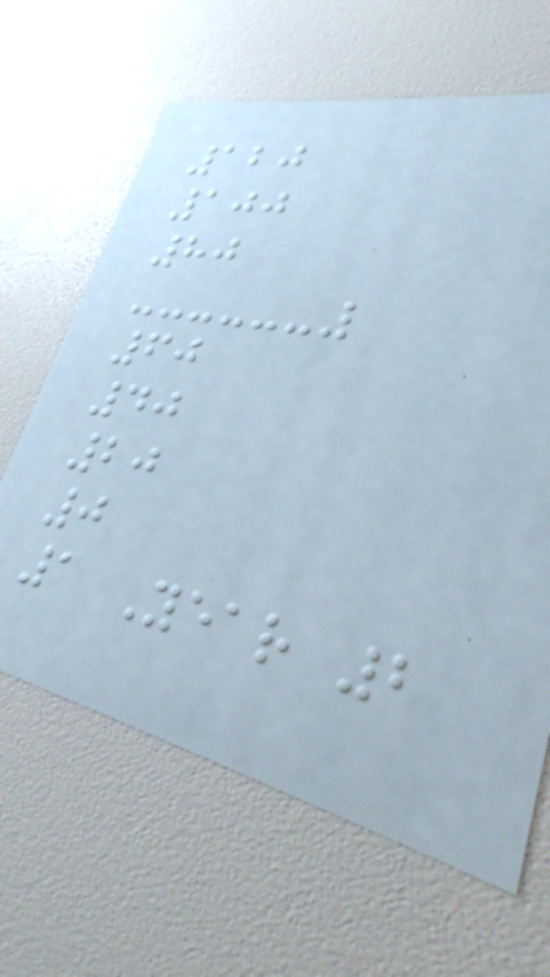120
100
80
60
40
20
0
1 Year 2
